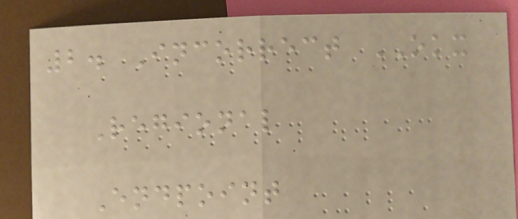2. Incorrect OKX
Regional
Endpoint
